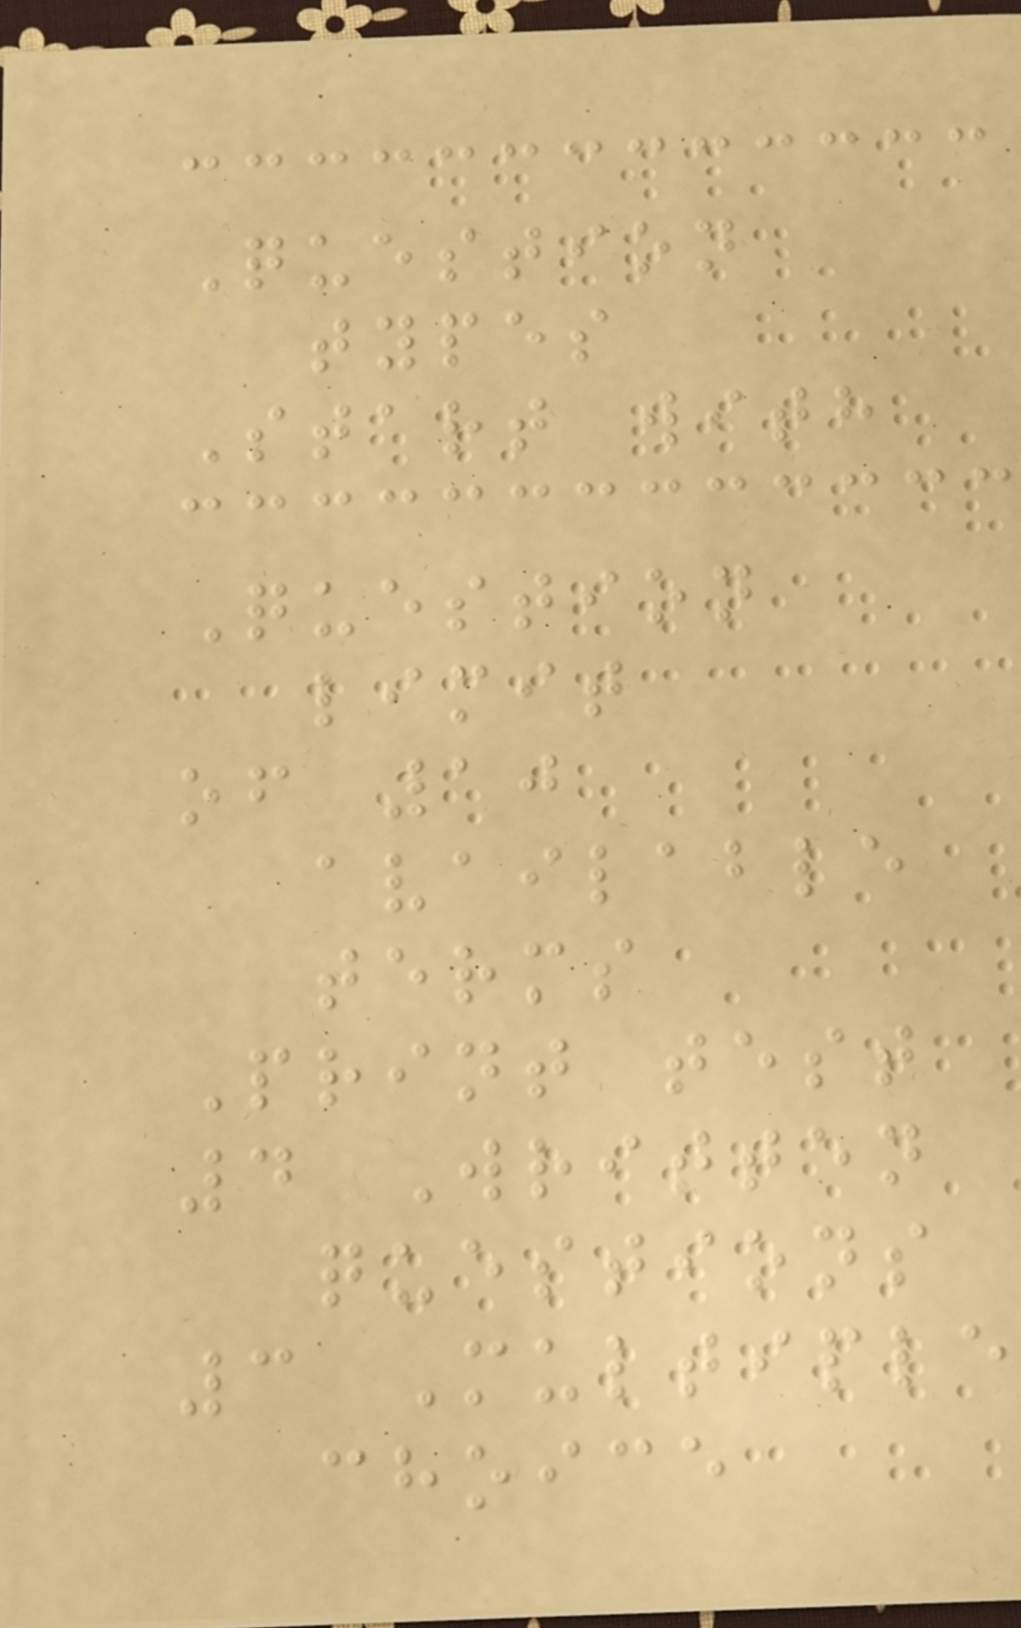Question
types
Start with
Question
limit
of 10
available
terms
Print test
4 Written
questions
3 Multiple
choice
